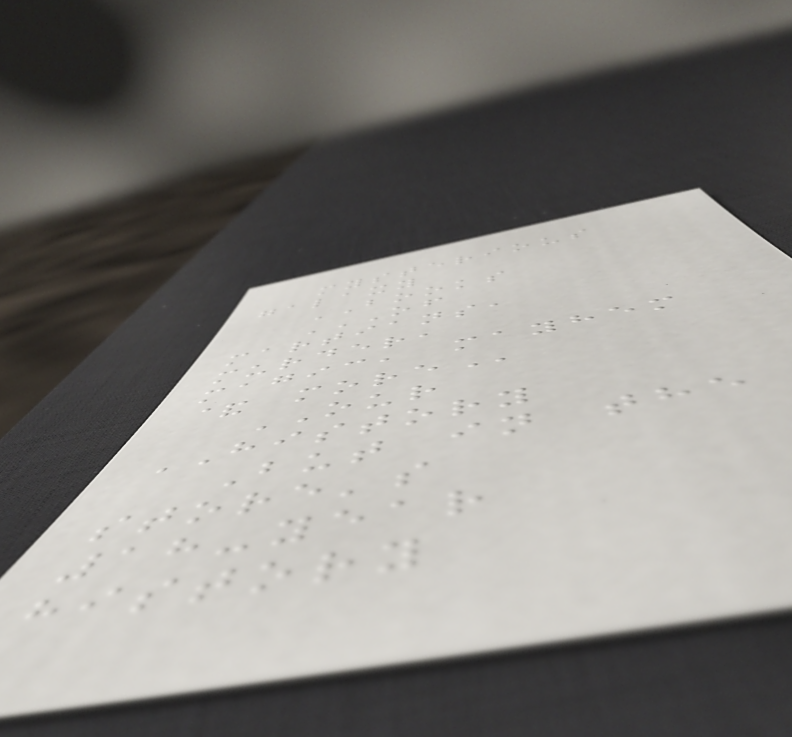mysterious
galaxy
BOOKS
OF
MARTIANS,
MURDER,
MAGIC, MAYHEM
& MORE
OUR
HISTORY
But in the
store's
18-year
history
